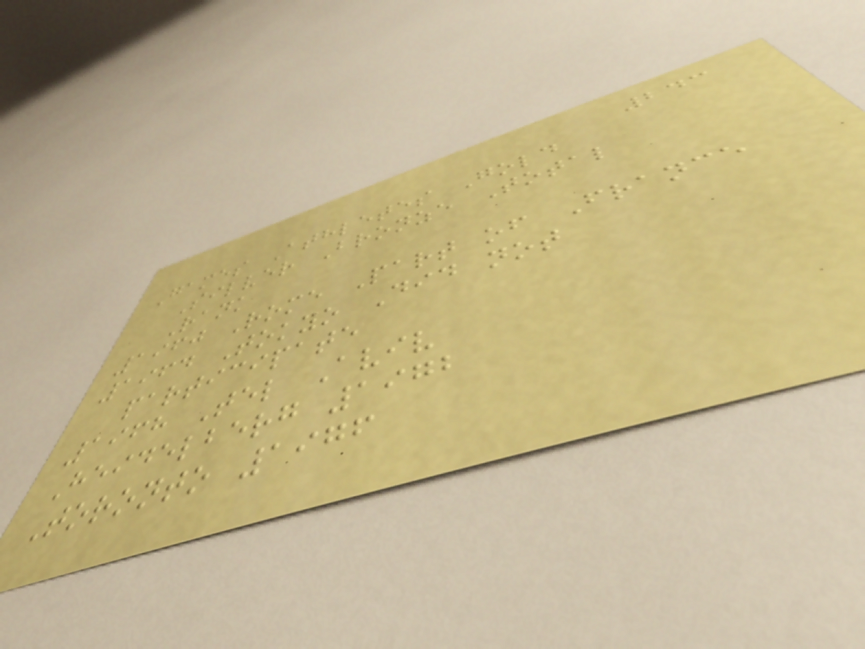243
Games Athletes Gold
Silver Bronze Total
Rank
1960 Rome Part of France
1964 Tokyo Did not
participate
1968 Tel Aviv
Heidelberg 1972
Toronto 1976
